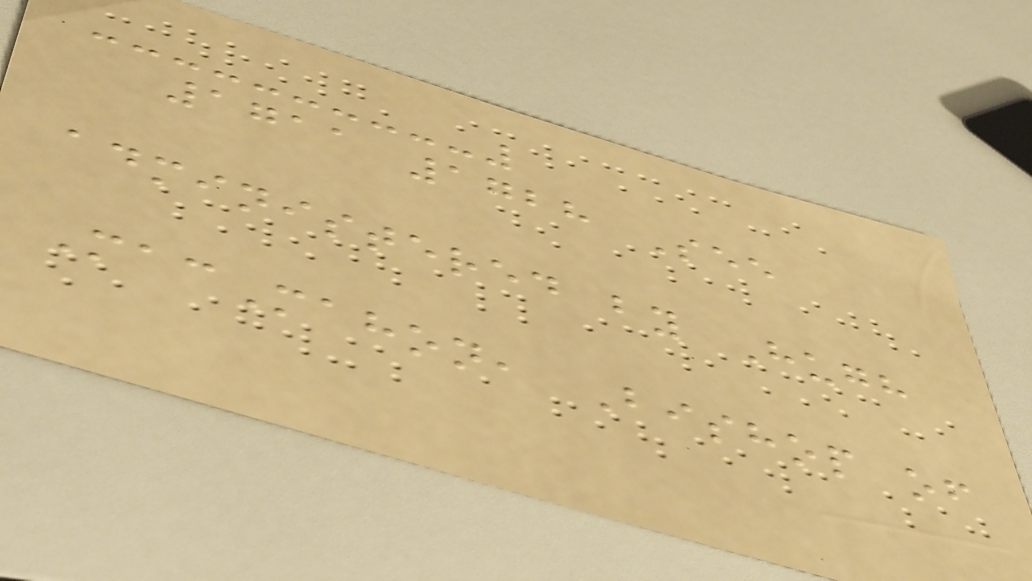1711 1728 See
administered by Hugh
MacMahon, Bishop of
